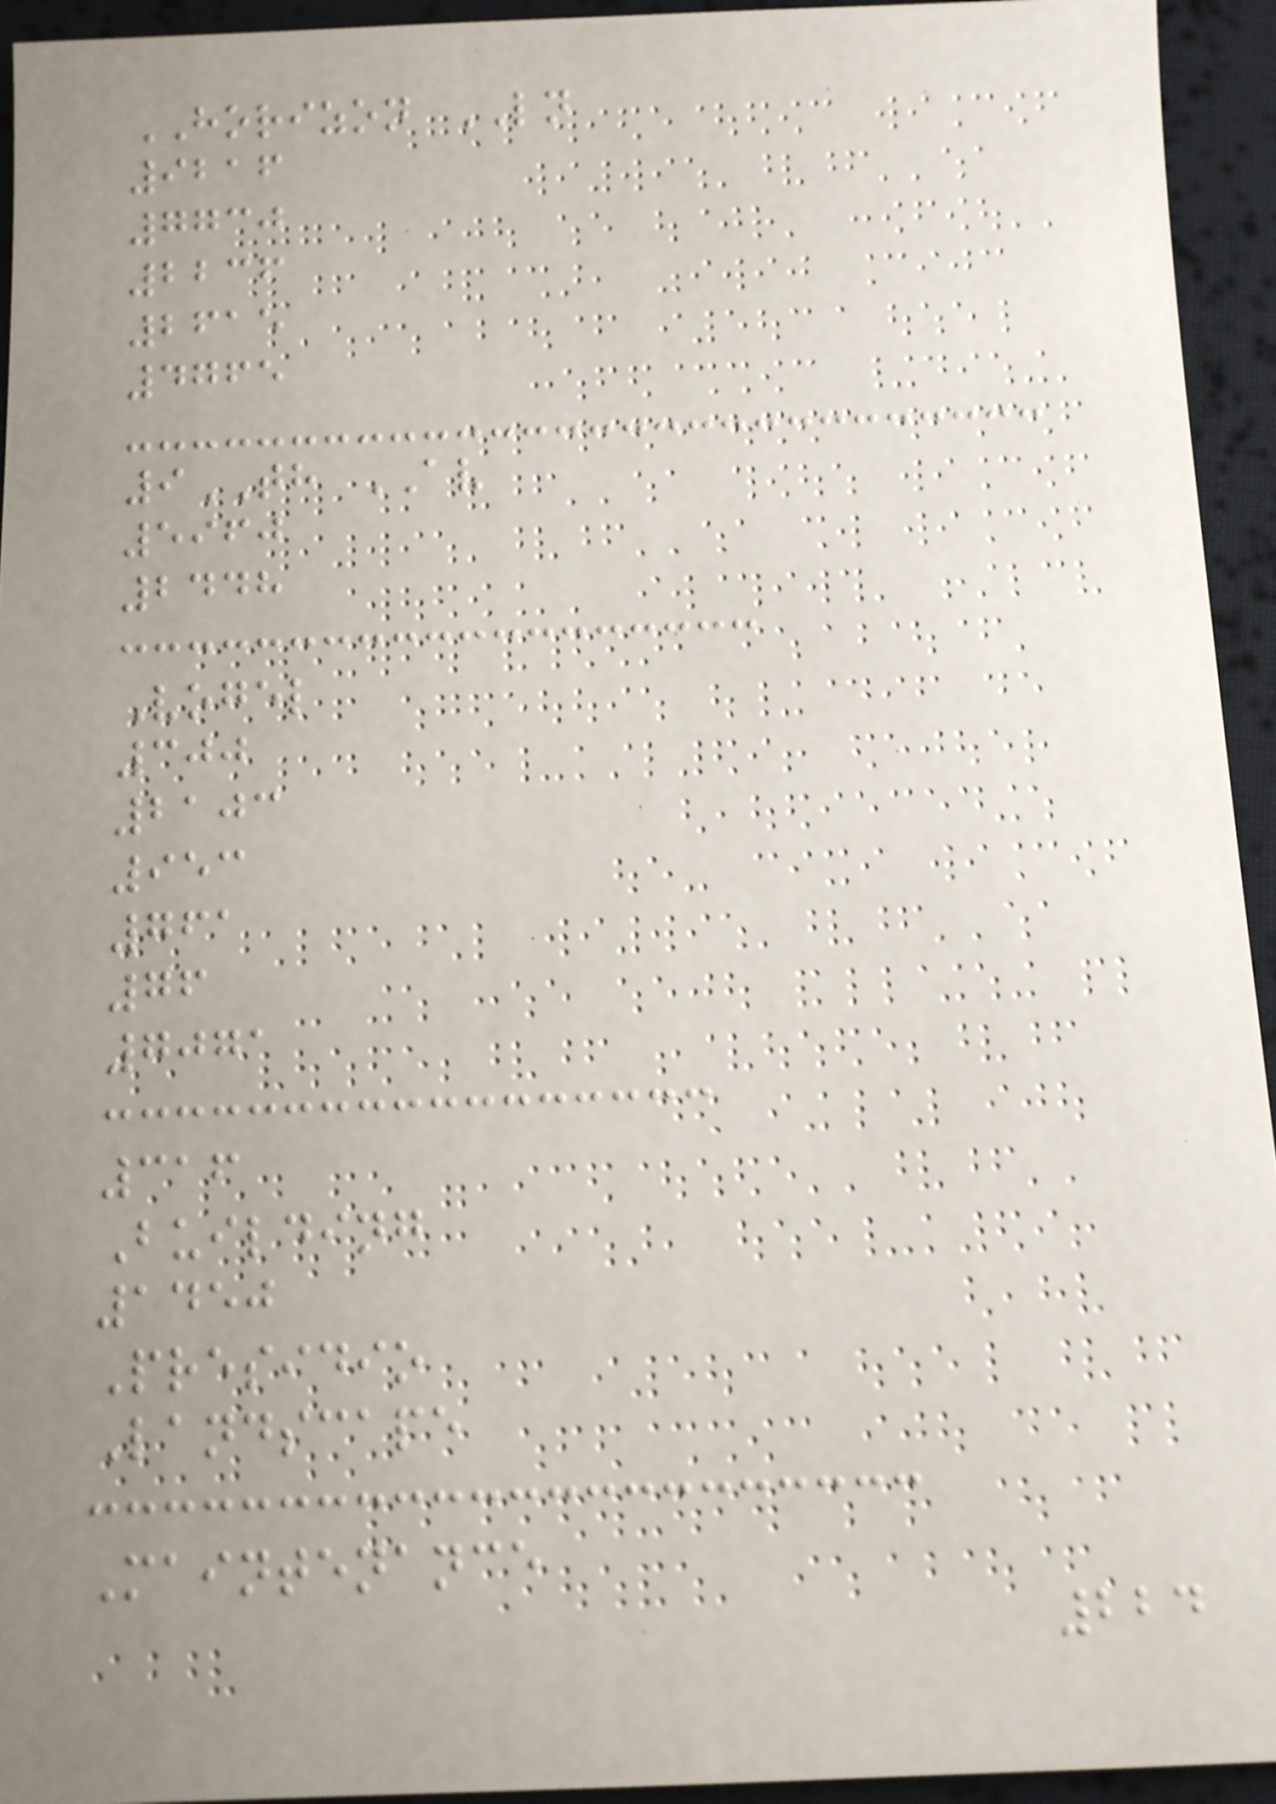HORIZON LN
9216
7730
2236
2615
4765
9TH AV
5960
2448
Vogel
300
2103
953
761
76
7071
316
Building
1450
Presidio
Landscape
Maintenance
224
